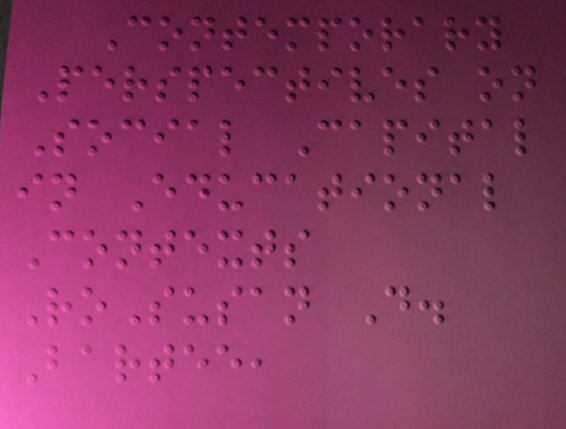Contemporary
Perspectives on
Social Capital
in Educational
Contexts
RoSusan D.
Bartee,
